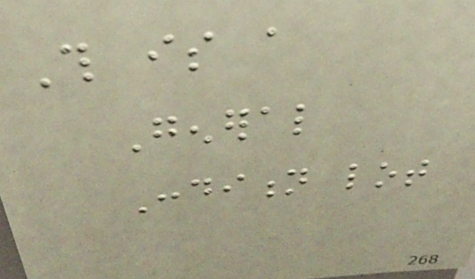This is a
General
Condition lot
